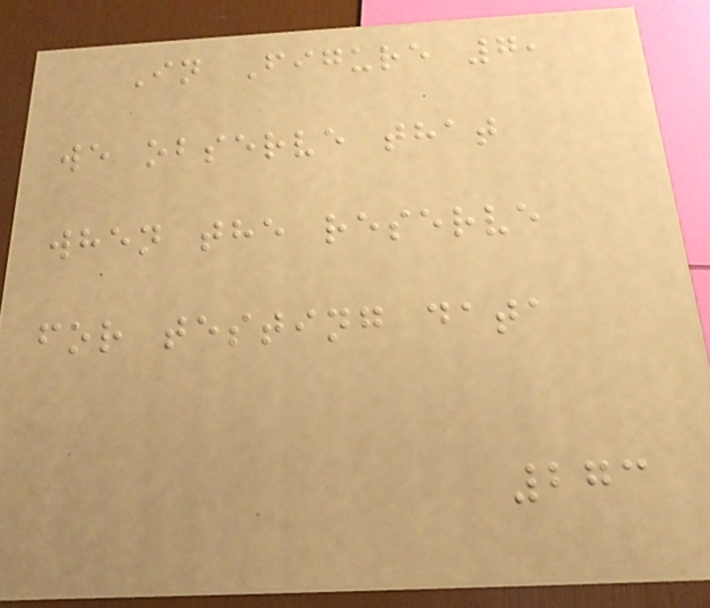In Figure 7,
we observe that
when the reserve
for testing data
273
